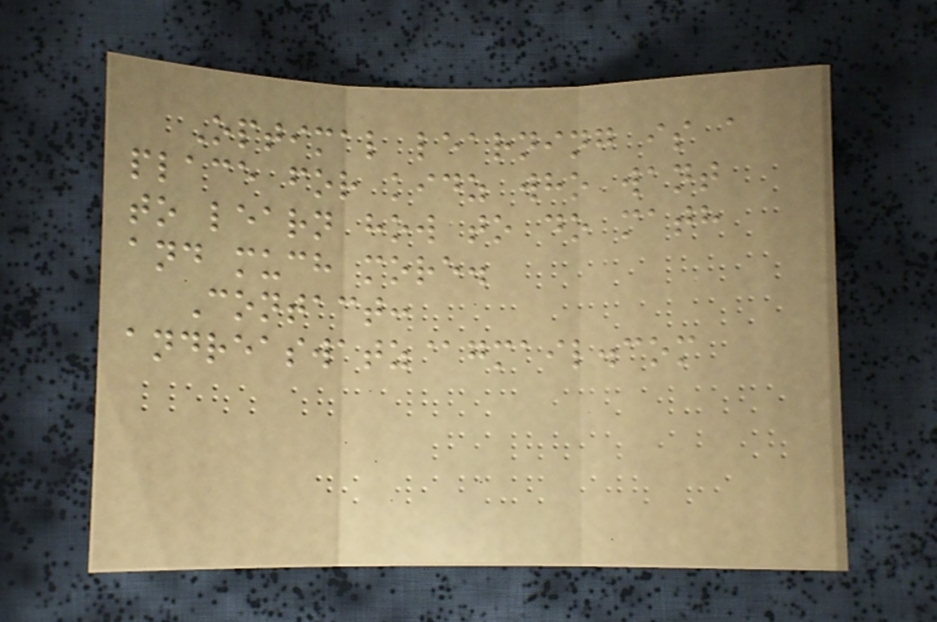Optimal learning is a
place for kidz who want
to learn how to do math
and much more.
Contact:
andreaswatz@gmail.com
